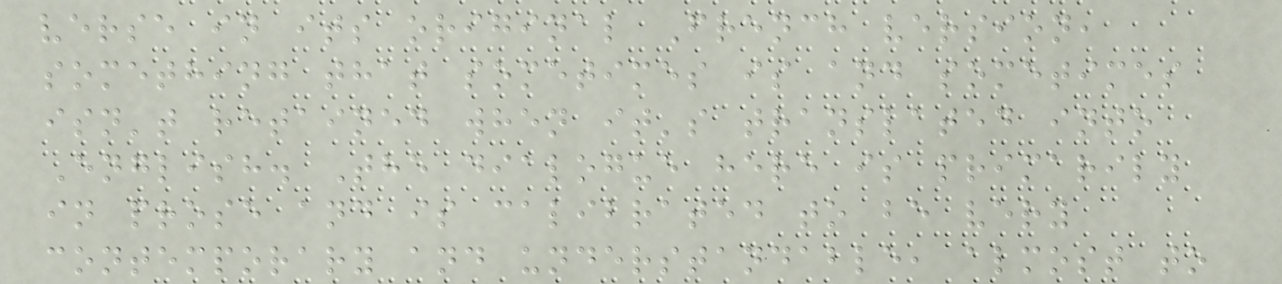verse in its original French version,
something that sometimes is and sometimes
isn't retained when it's translated into
English. The dialogue here is primarily
in prose and is calibrated to be very
contemporary and understandable, almost to
